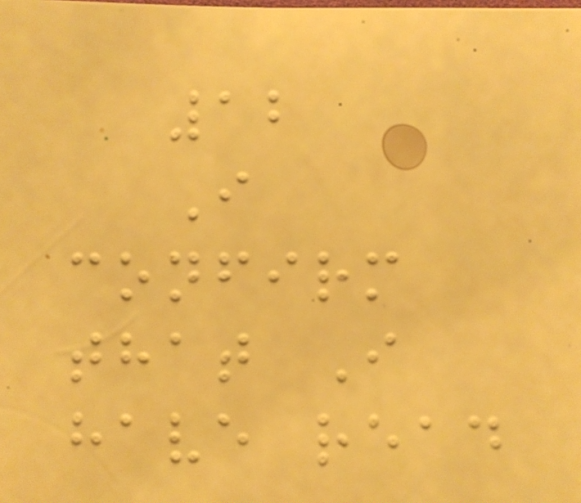12
I
confirm
that I
have read
